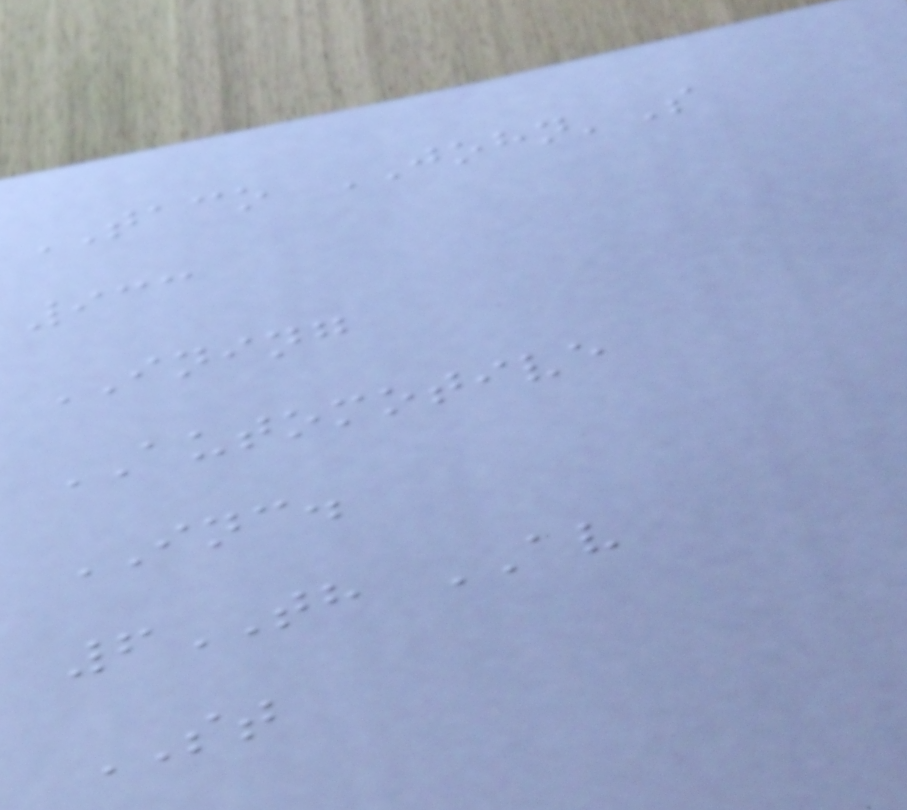TACO JOHN'S
933
INING
AUTOMOTIVE
INC.
6TH AV
ST
